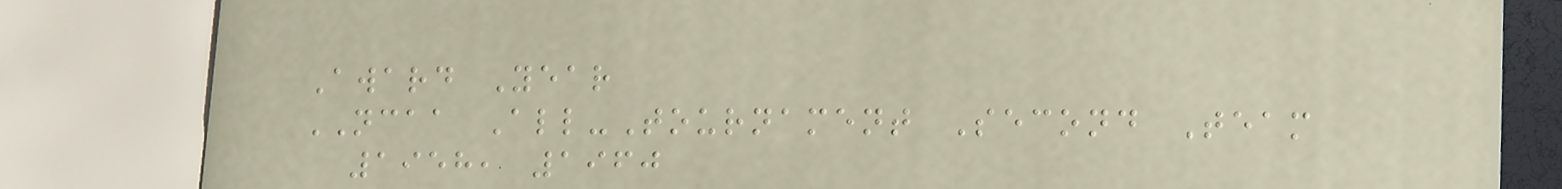Award Year
NCAA All-Tournament Second Team
1958, 1960
